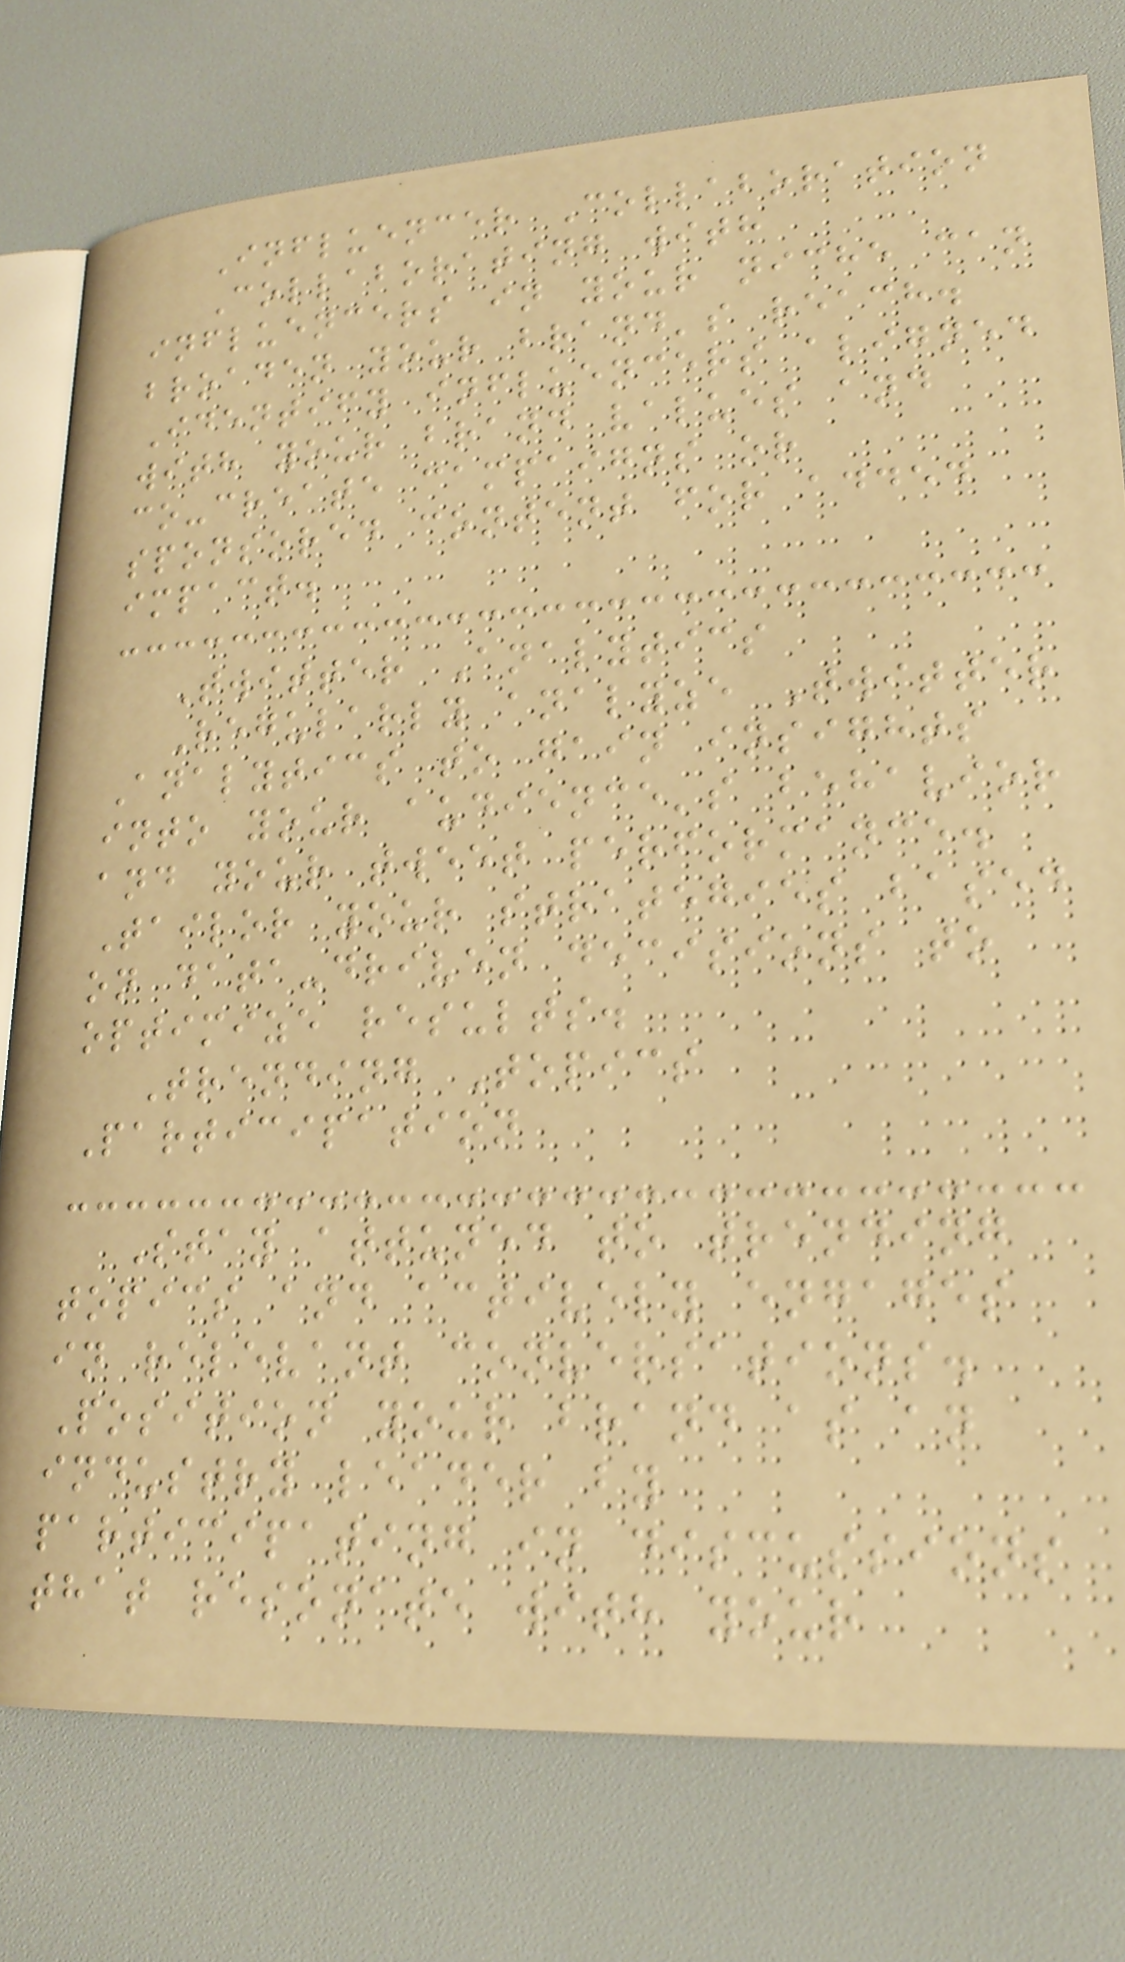Influencer Collaboration
Collaborating with
influencers in your niche can
broaden your brand's reach.
Identify influencers aligned
with your brand values and
co-create campaigns or
sponsored content for added
impact.
Twitter Analytics
Regularly analyze Twitter
Analytics to gain insights
into your audience's behavior
and your tweet performance.
Tailor your strategies based
on data-driven decisions to
optimize results.
Trending Topics
Participation
Stay attuned to trending
topics and actively engages
in relevant conversations.
Position your brand as an
industry leader by
participating in discussions
that resonate with your
